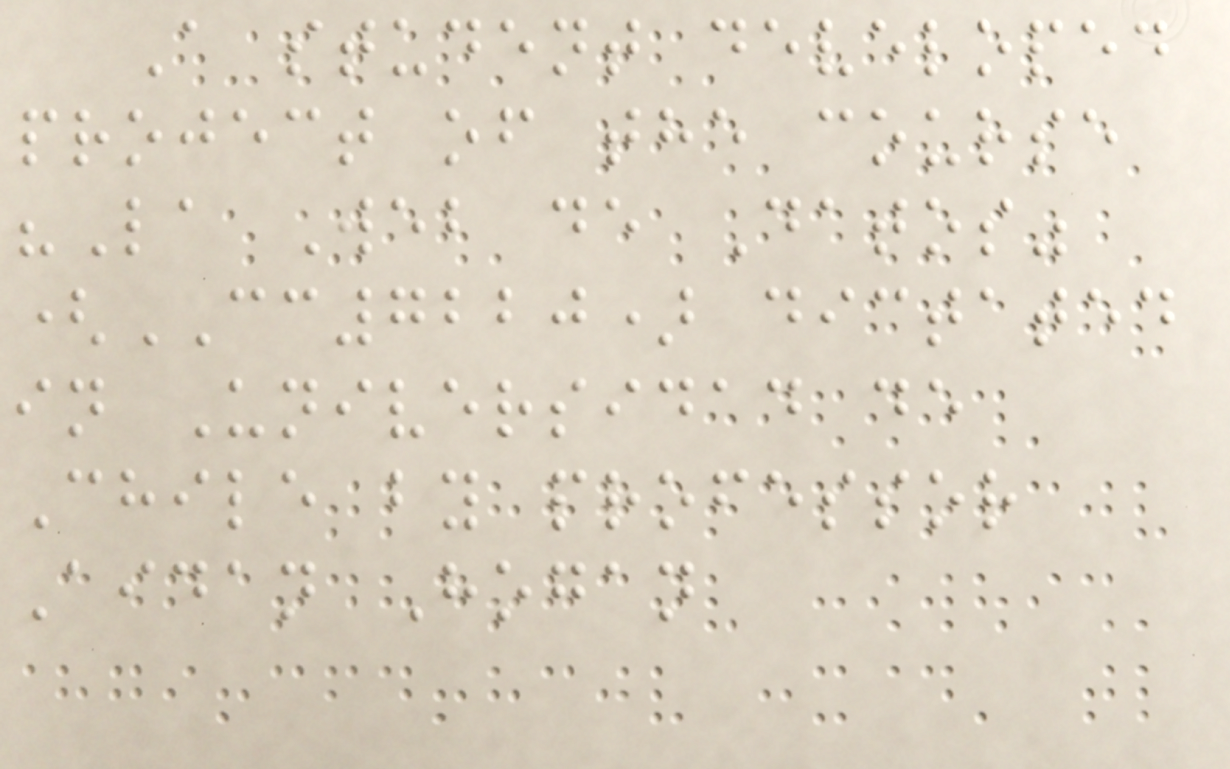A student developed
project of the course
"La Web de Datos"
(CC7220) dictated
in Universidad de
Chile by professor
Aidan Hogan
